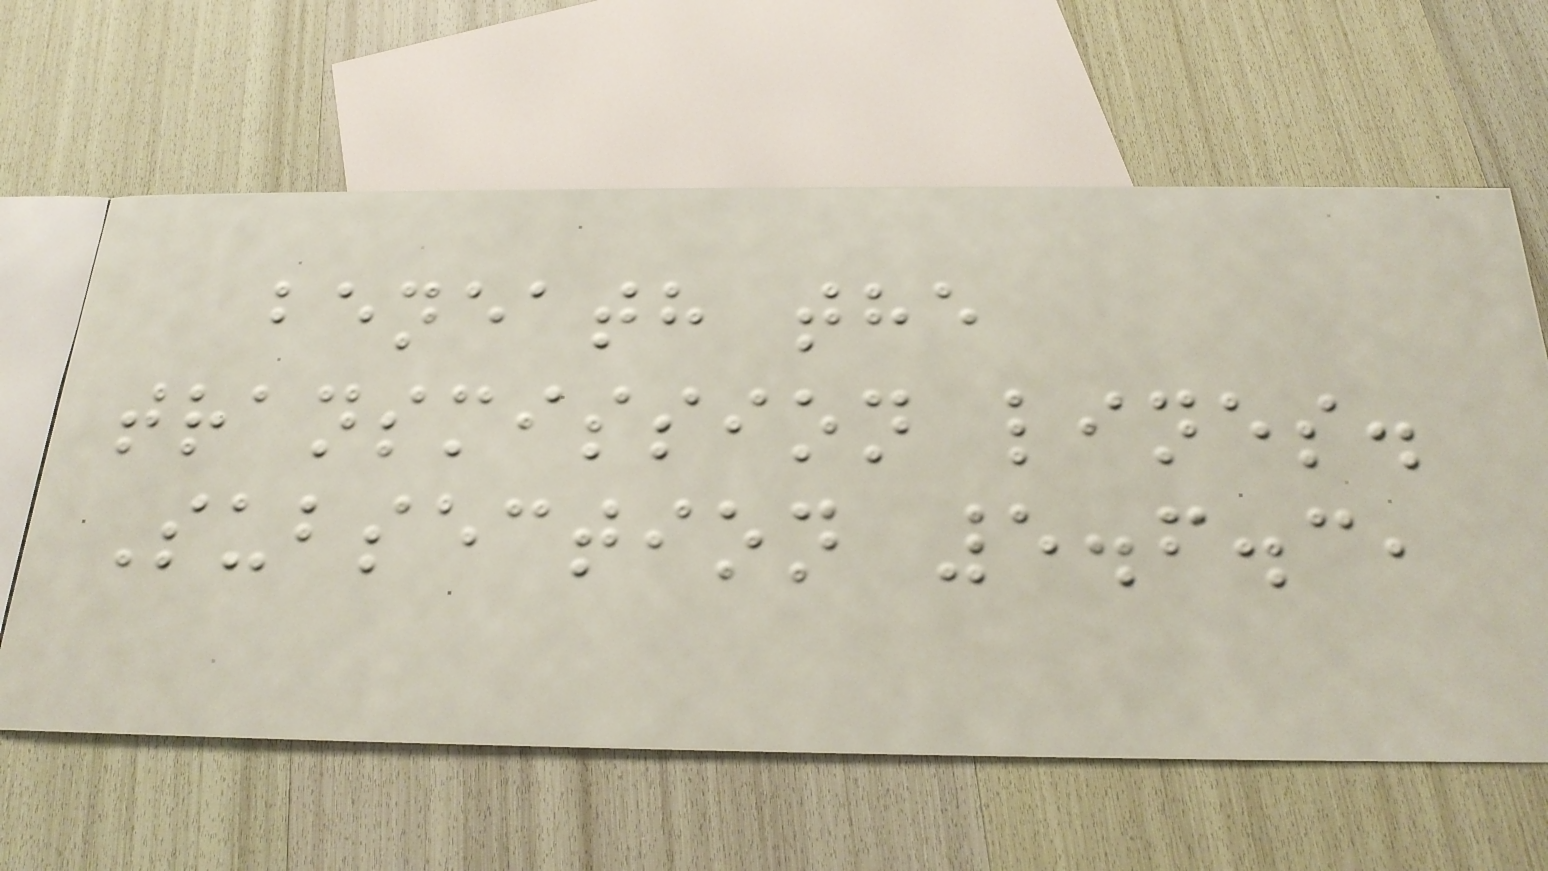beneath the
transmission lines.
Subsection 5.6.3,
